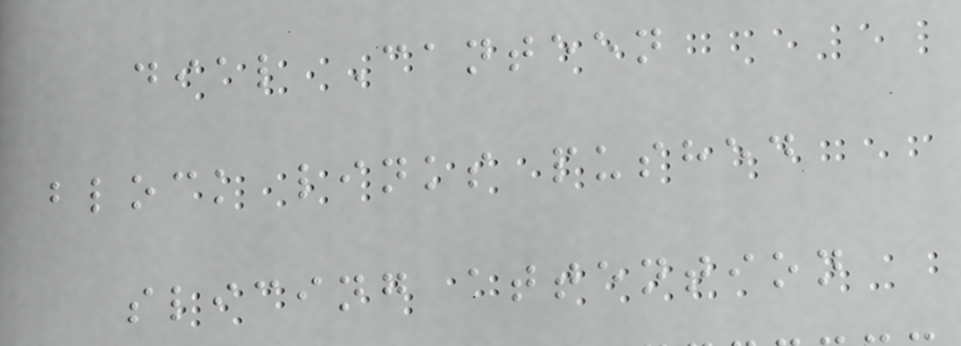dial Canteen
block links pushed
slicing attention
